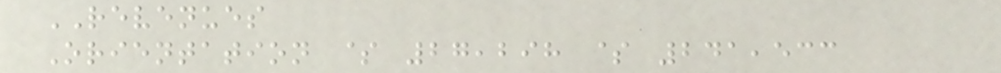REVENUES
Orientation $ 27,298 $ 241,533
